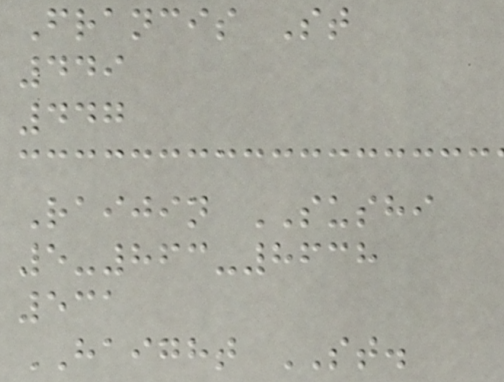Francis St
449
447
Raijin SUSHI
5-863-8638
531
HAIGHT ST.
